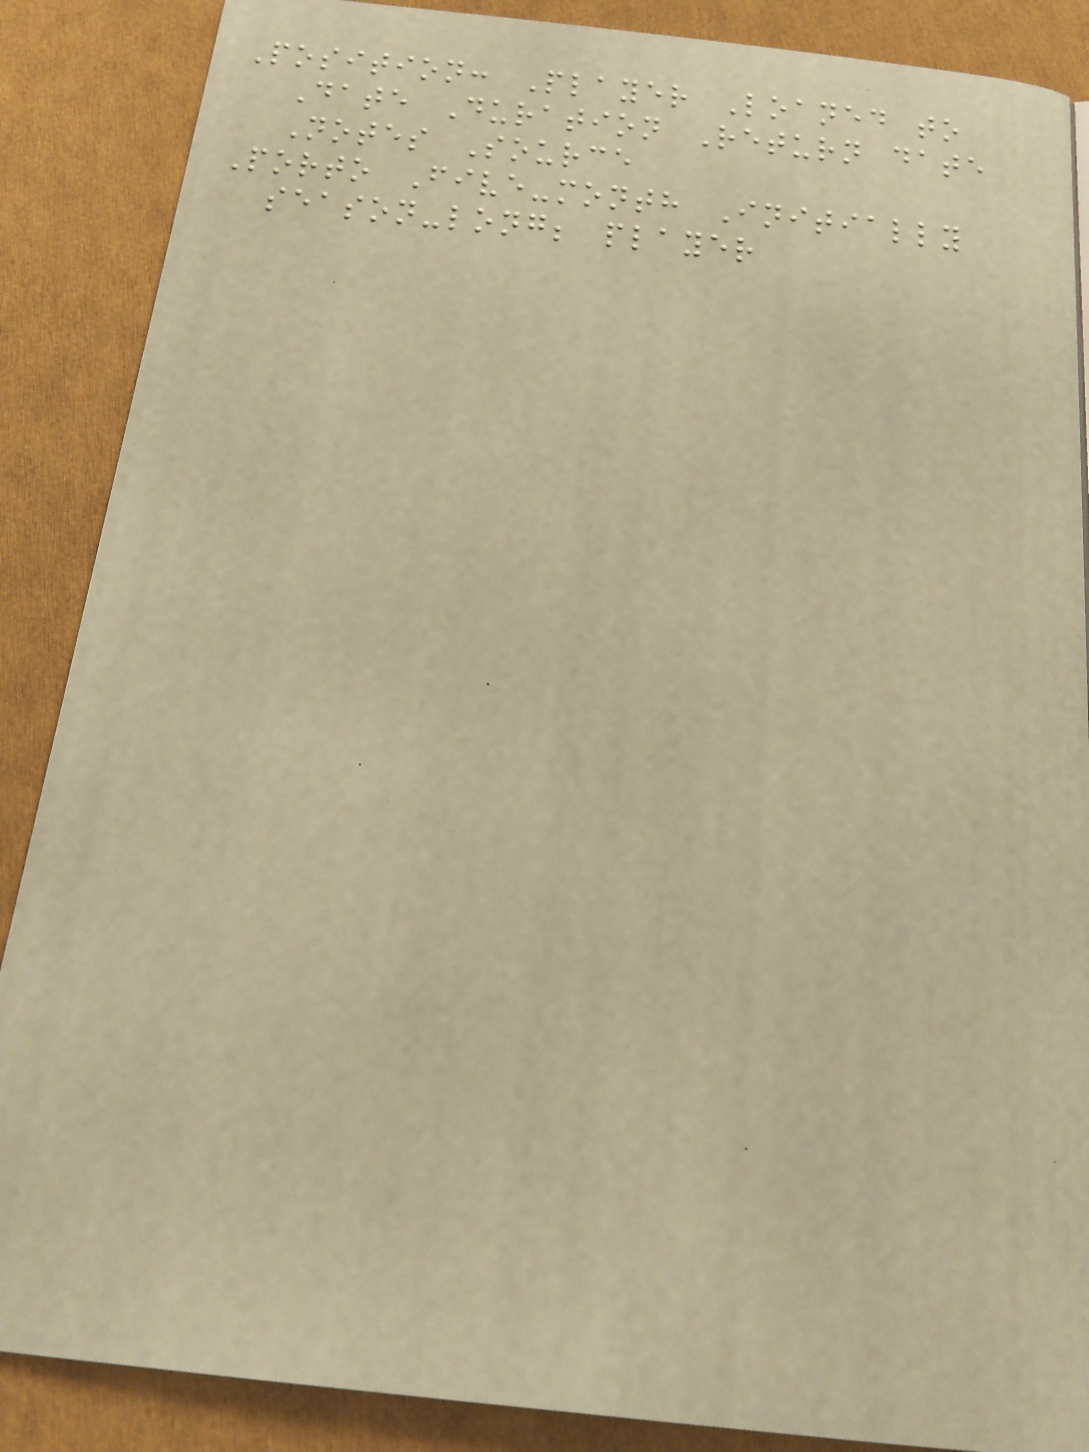Position: Player Loaned to
Date Duration Return date
Notes Source
Porto Five-month Initially
season-long; player
